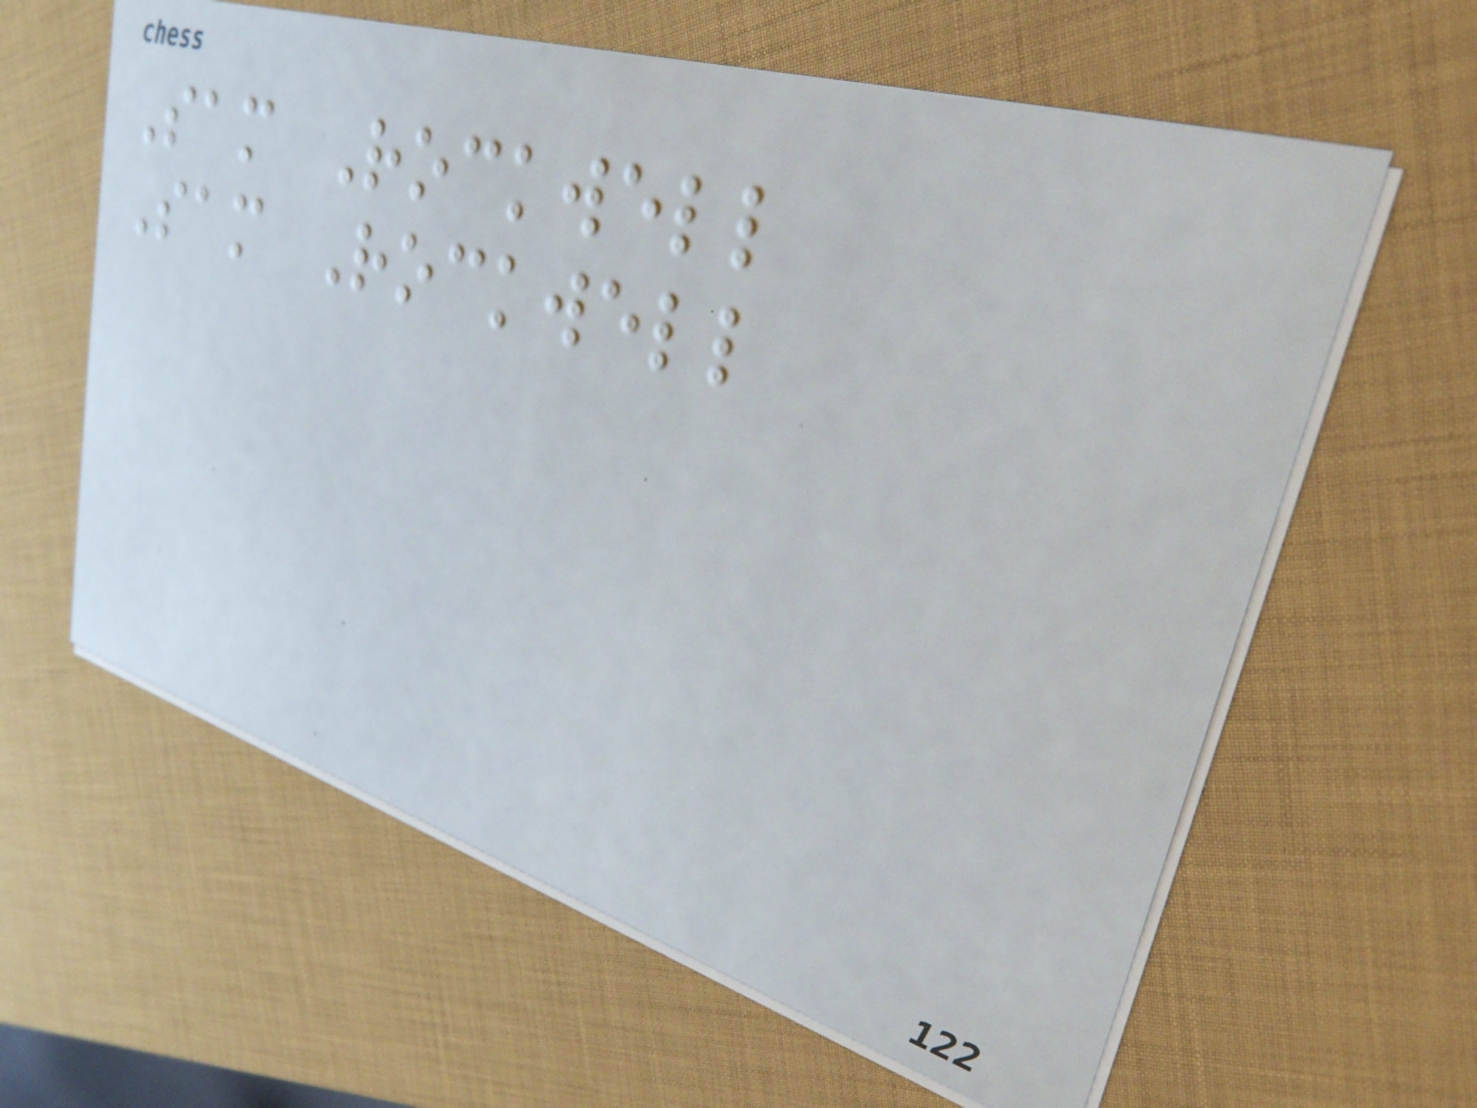Sam Rockwell
Sam Rockwell
